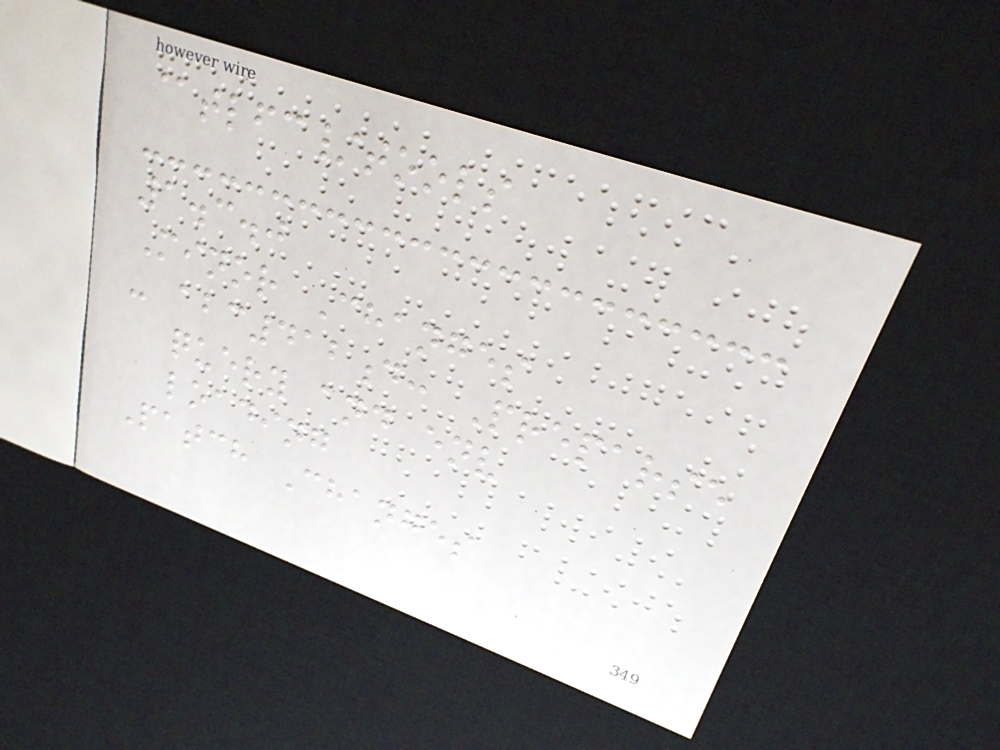@tlfc/tools
1.3.0
Minor Changes
- abc412d: Preparse
query and env
loading
Patch Changes
